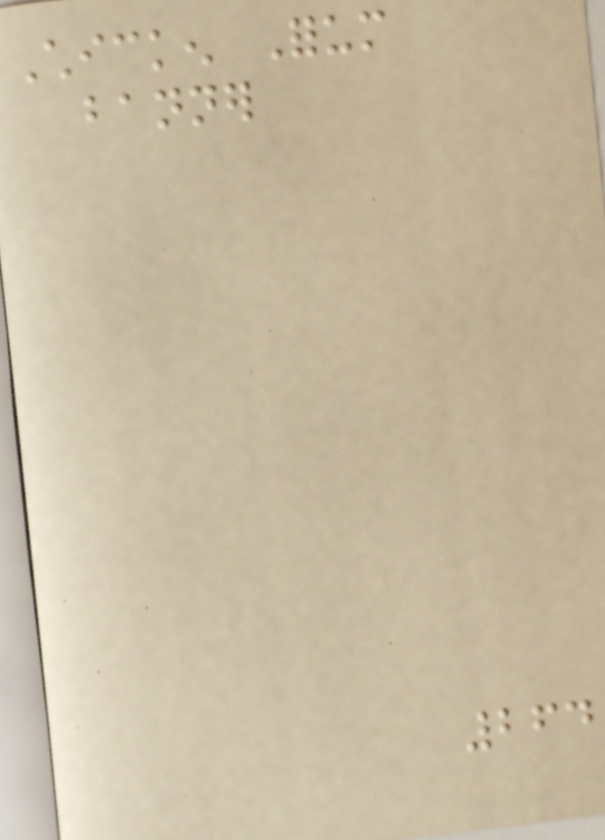Chicken Forum
banner
264
